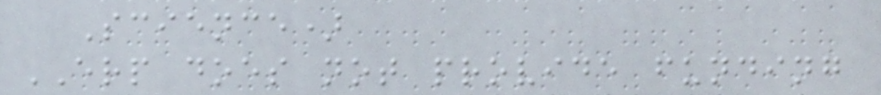Science)
ERP does not provide funding
